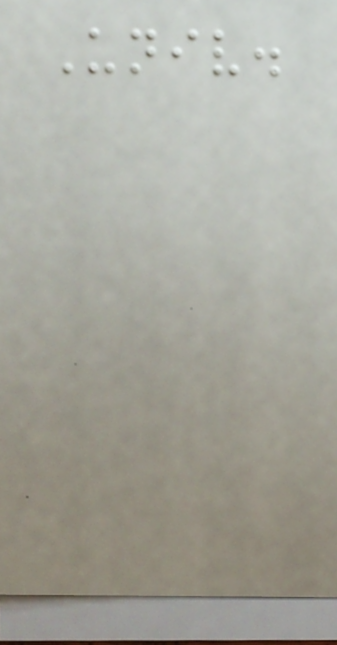Univ.
